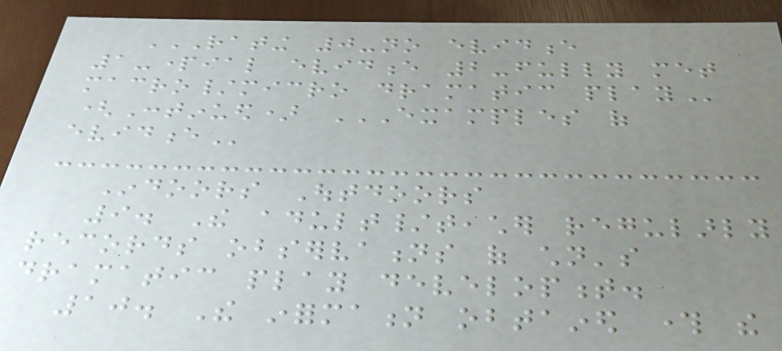RATING 0-NO EVIDENCE
1-PARTIAL EVIDENCE 2-FULLY MET
MACRO/MICRO DRAMATIC PLAY
(Continued) EXAMPLES OF
EVIDENCE
Indoors Outdoors
9. The adult/teacher regularly
records observations of children's
dramatic play development.
10. The information obtained through the
